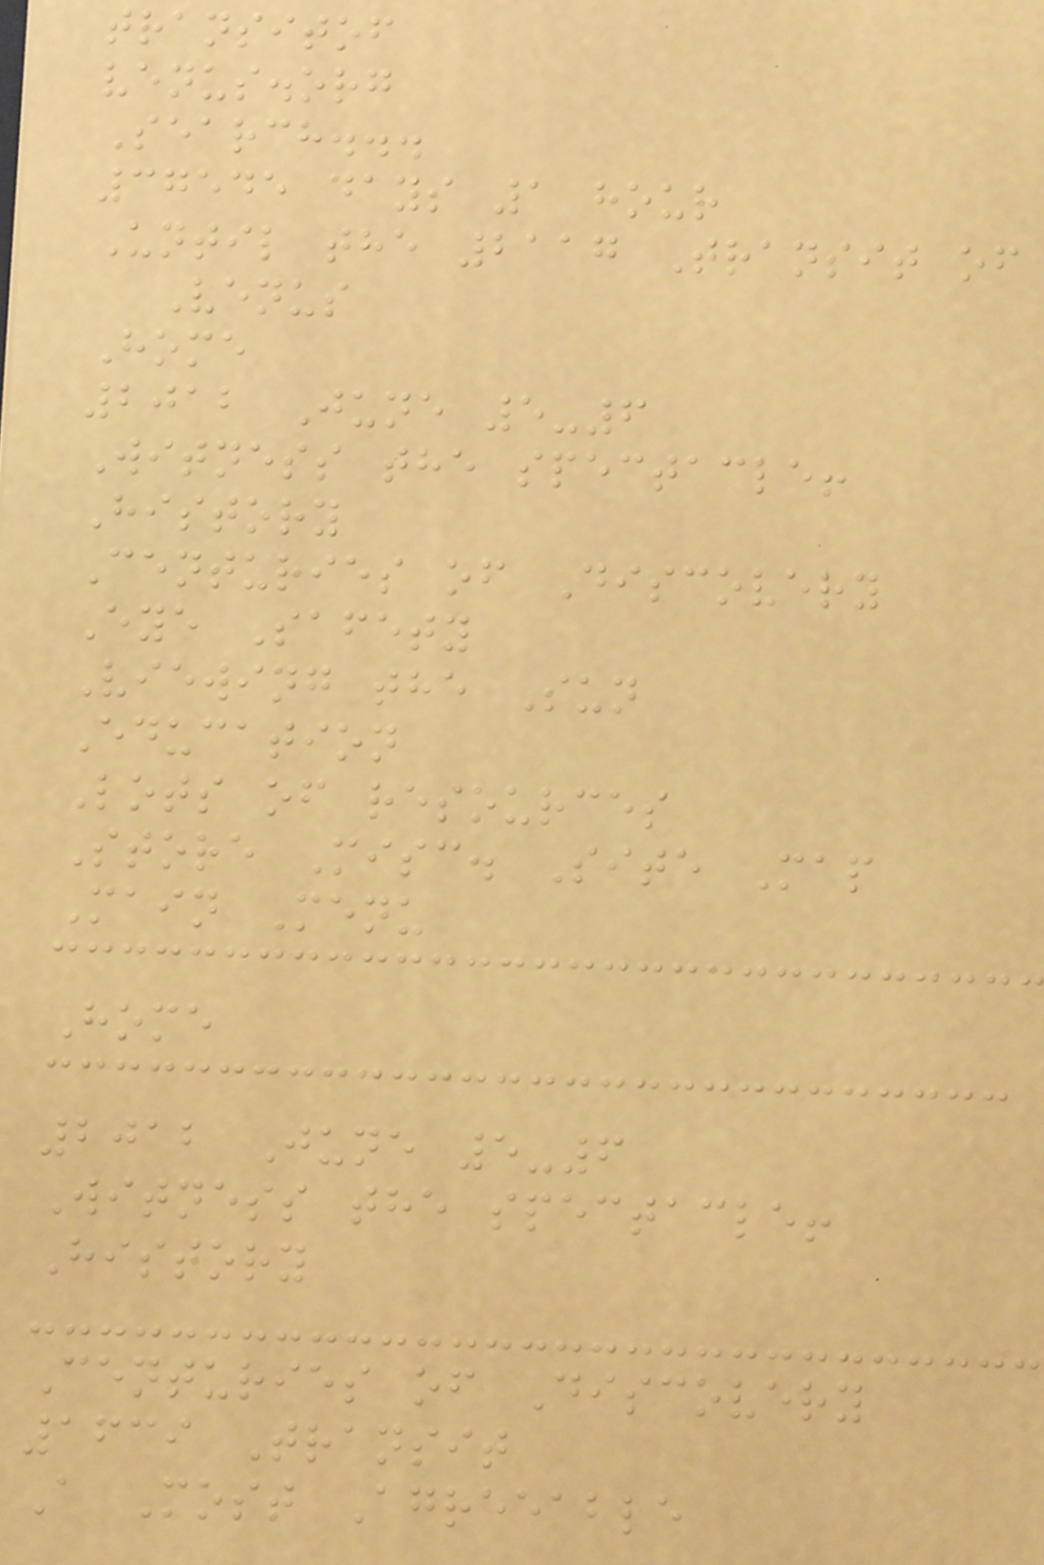transitof
venus.org
Search...
37545 days 1 hour
Until the 2117 Transit of
Venus
Home
2012 June 5-6
Witness the spectacle!
History
Centuries of Discovery
Eye Safety
Viewing the Sun
Education
Lots of resources
Store Misc. Site Map
Main Menu
Home
2012 June 5-6
Witness the spectacle!
History
Centuries of Discovery
1639 Transit
A Most Agreeable
